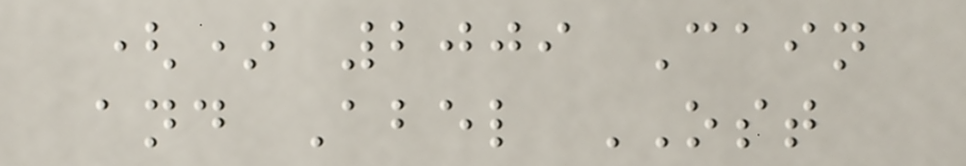() 2009 Cain
and Abel OST
